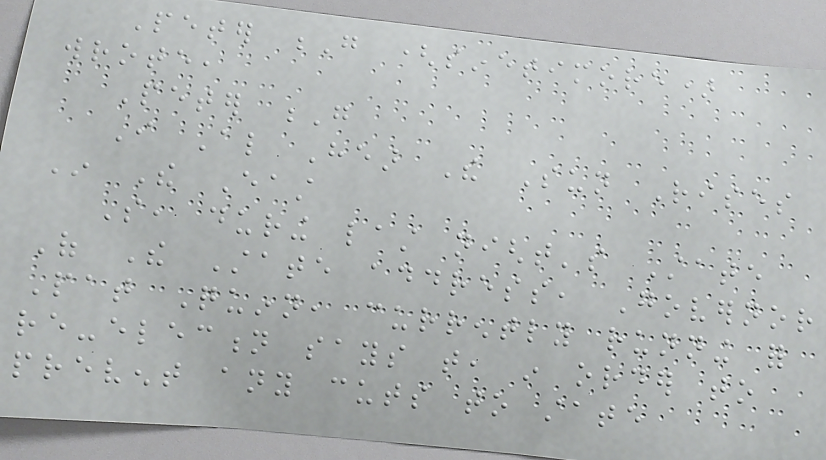Peter G (sinetimore)
wrote,
Peter G
I Also Hear The Sun Rises
In The East
So, during last night's State
Of The State address, Governor
Pat Quinn, currently running for
re-election says that, in order to
prevent any cuts to state
